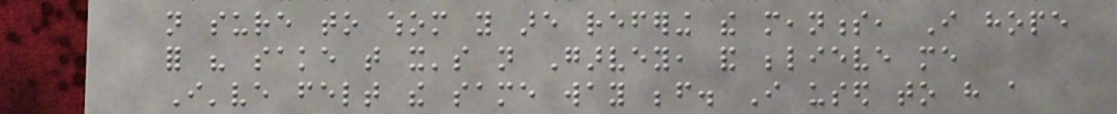not sure to whom you are refering the meanness, I hope
for his sake that it's not Garvey, and believe me
I've felt the same way before. I used to have a
